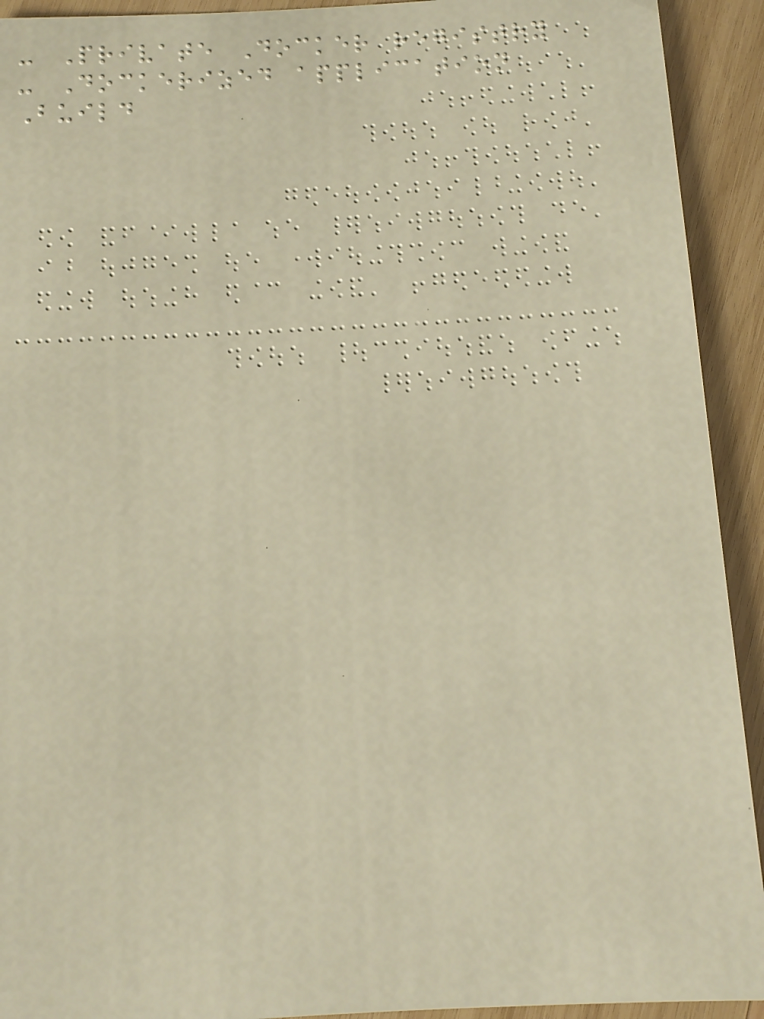- Private Docker registry
- Dockerized application
Build
